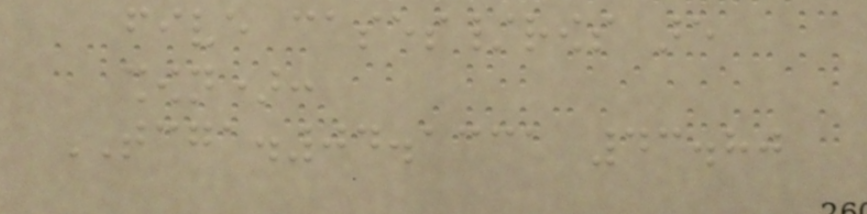five cases/rows are
shown):
TCGA.04.1331 43.80
